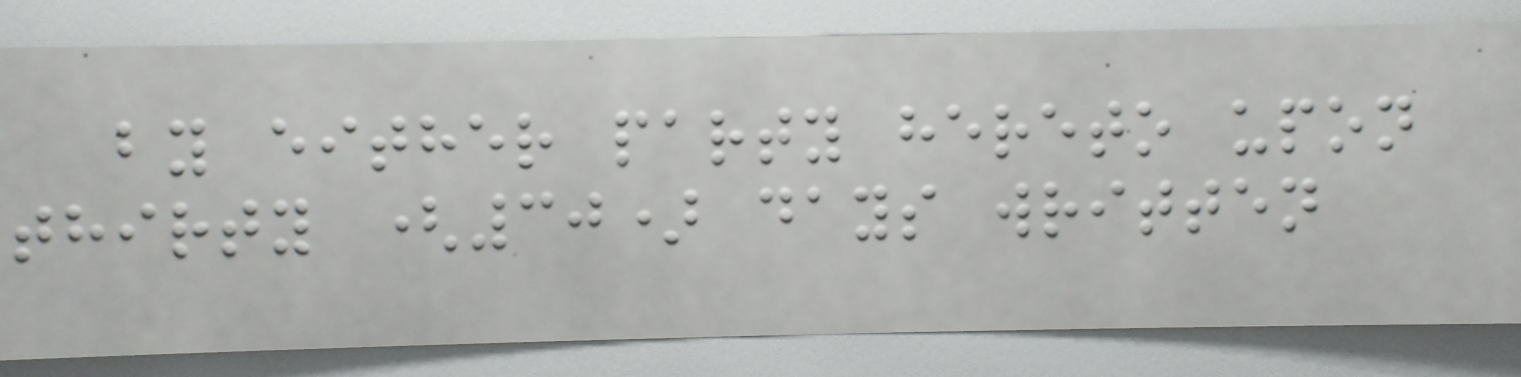by either party hereto upon
thirty (30) days written
